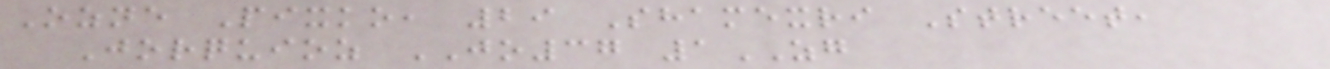Ozne Pixko, 29 Shamexri Street,
Jorquioz JO37 1ZG
